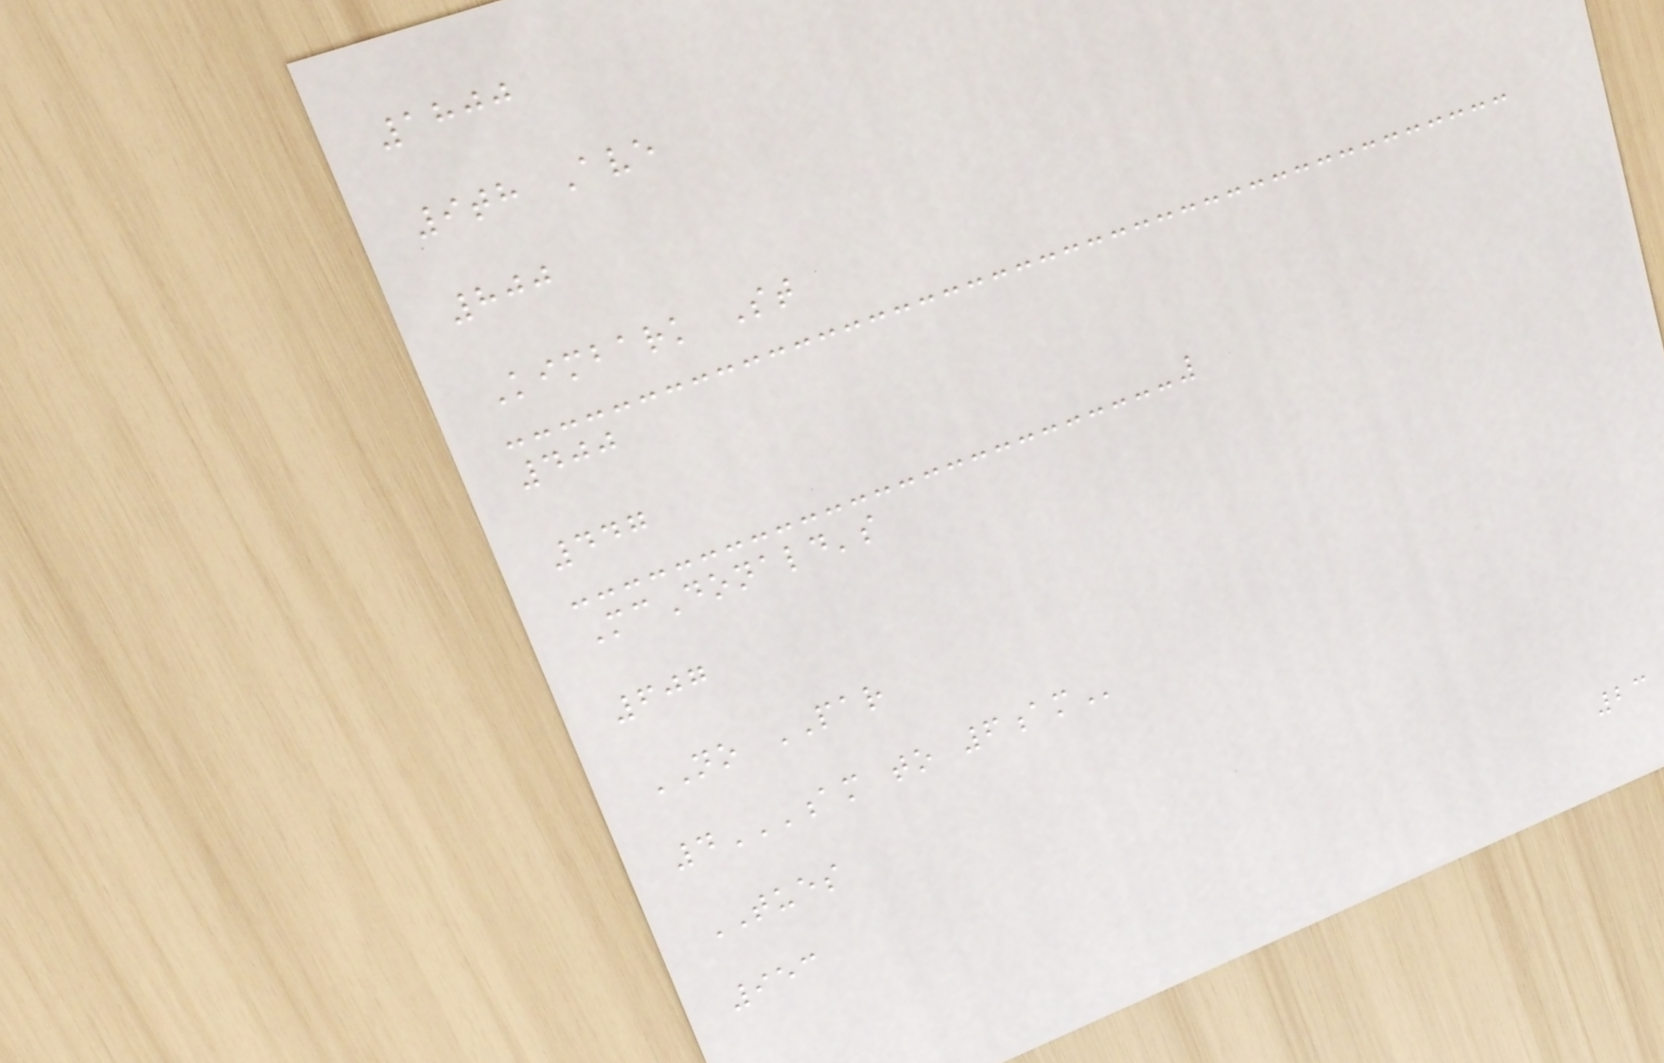1800
9th Ave
800
Kimbark St
400
447
McDonald's
607
NO PAR
4AM TO 6AM
TUES
953
23
